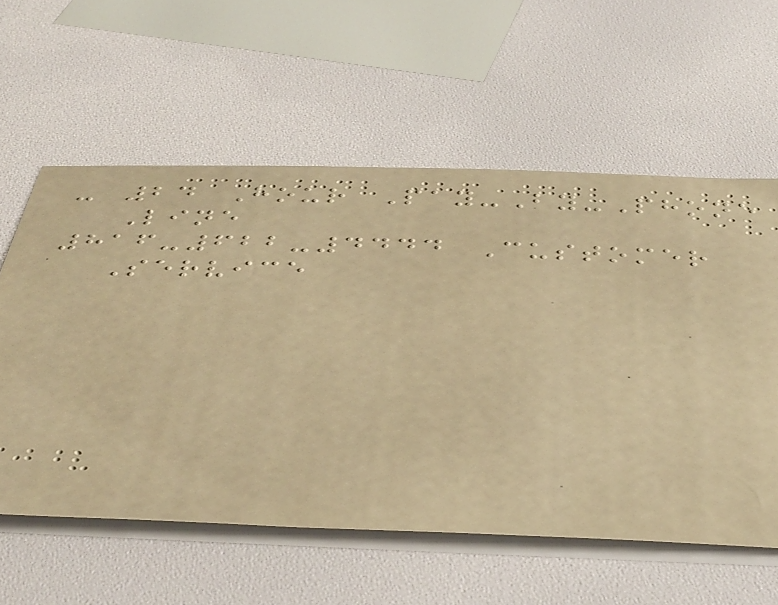- 24 Hour Pay-By-Phone
Line
816-622-4444 Customer
Service
